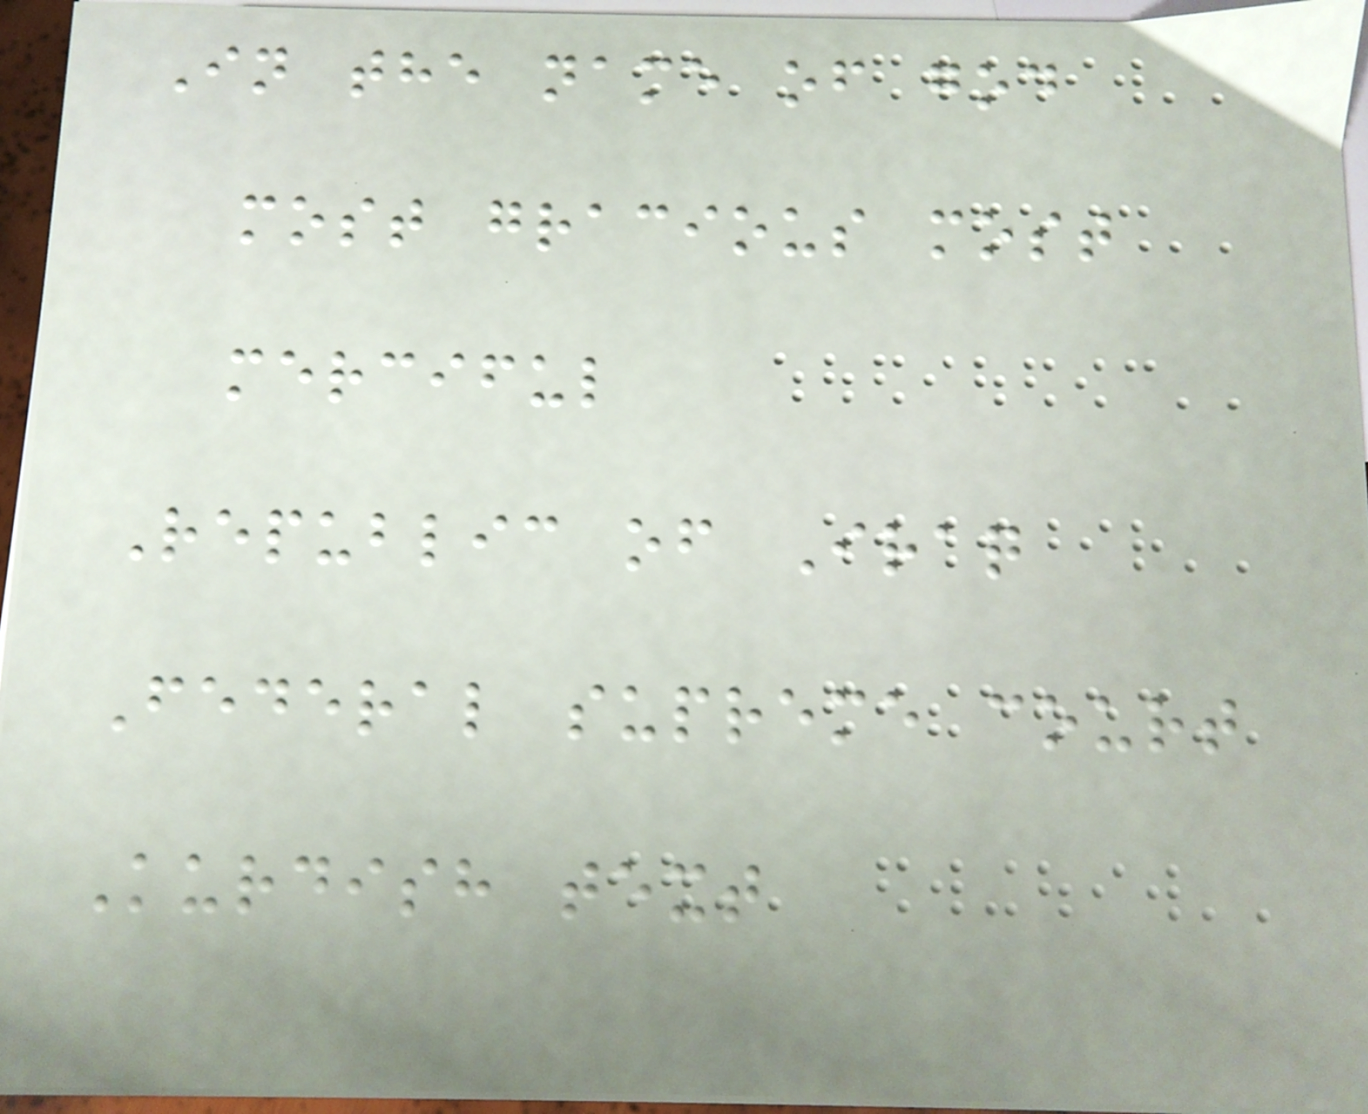In the name of god
most gracious most
merciful
Republic of Iraq
Federal supreme court
Kurdish text
